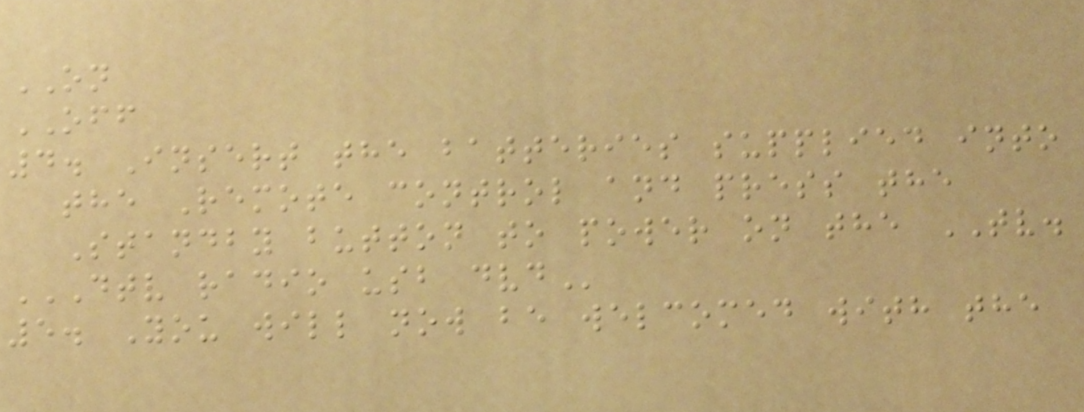ON
OFF
4. Insert the batteries supplied into
the Remote control and press the
Standby button to power on the TV.
DTV RADIO USB DVD
5. You will now be welcomed with the
